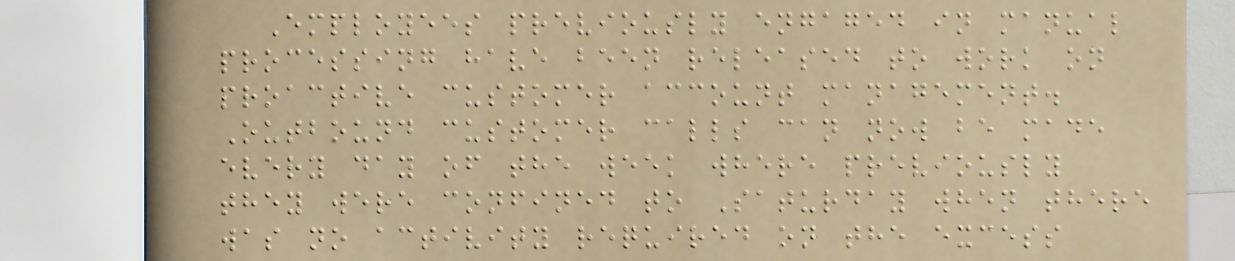Employees previously engaged in manual
processing have been released to work on
proactive customer account management.
Outbound customer calls can now be made
every day of the week where previously
they were confined to Saturday when there
was no activity required on the excess
